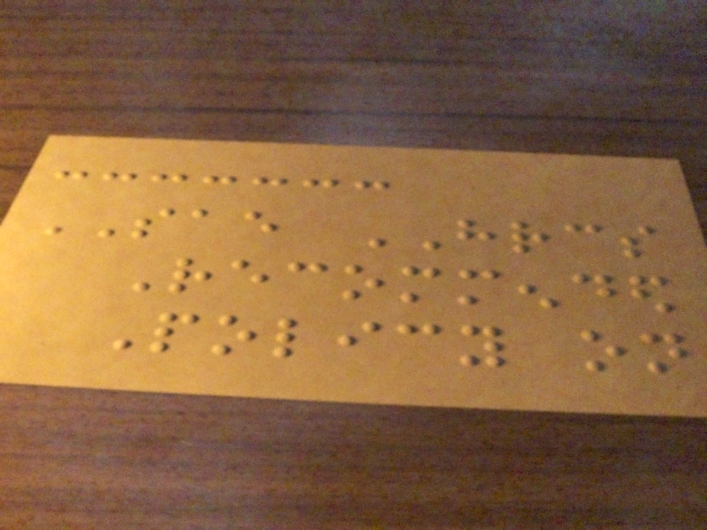SAE HRCS
Recommended
Policy on
